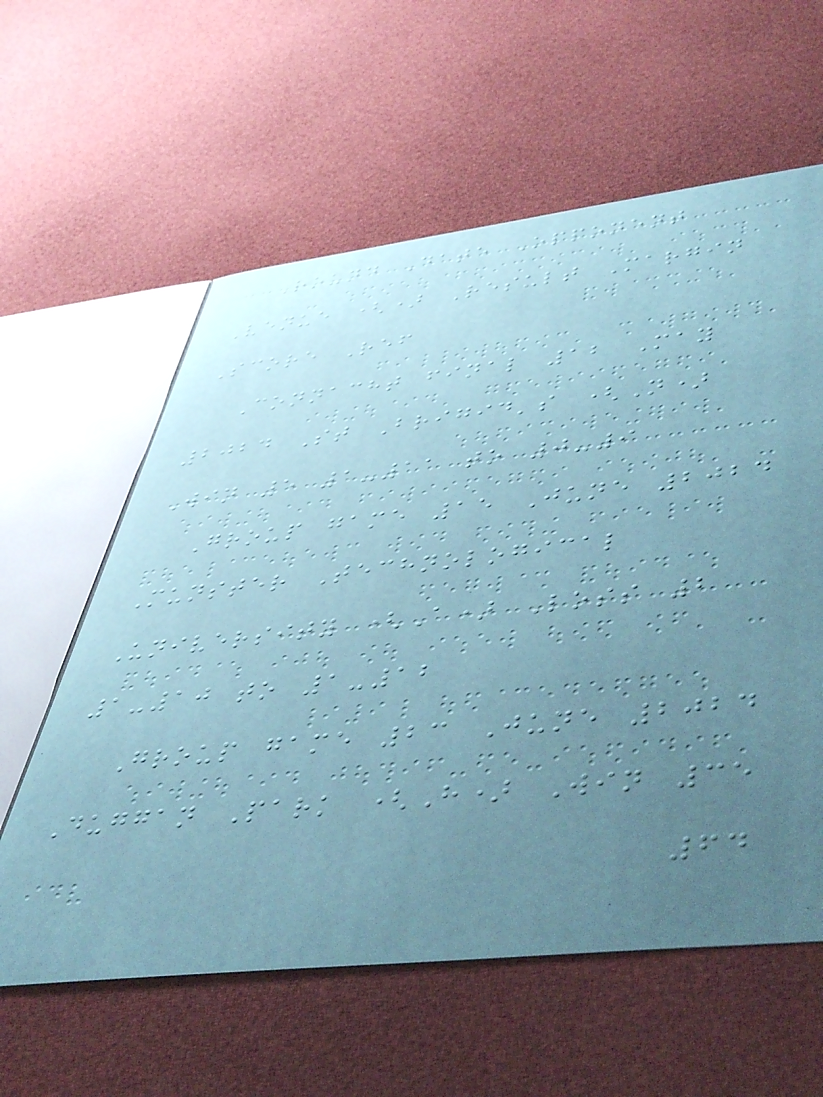Round Date Opponent
Venue () Result Margin
Score Ref
Connacht final 12 May
2024 St Brigid's (N)
Win 5 1-11 to 0-9
Group game 15 June 2024
Munster Technological
University (A) Loss 2
1-10 to 1-12
Group game 23 June 2024
Duggan Park (H) Win 35
64
